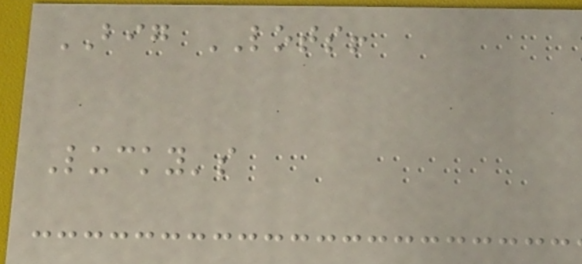BIG LOTS!
Lucky's
